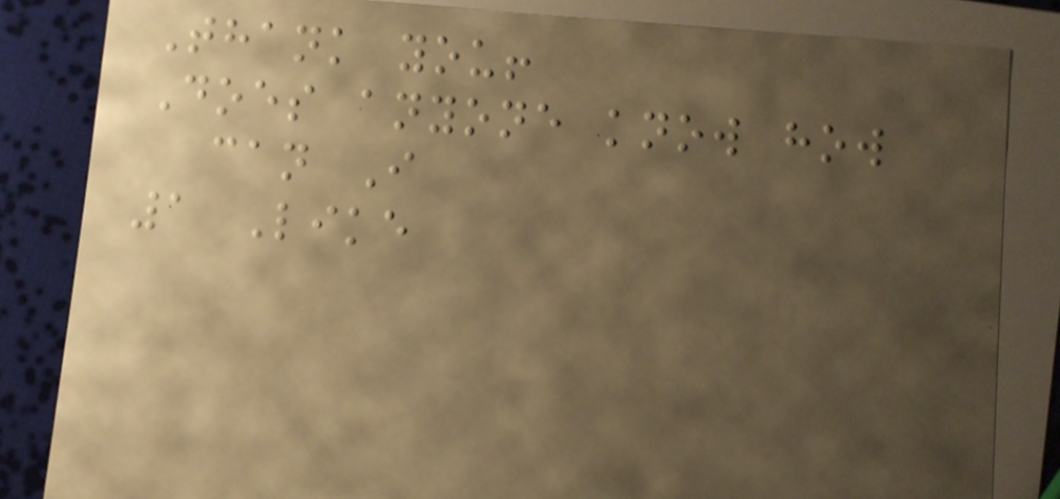Thank you!
Does anyone know how
can I
1 Like
